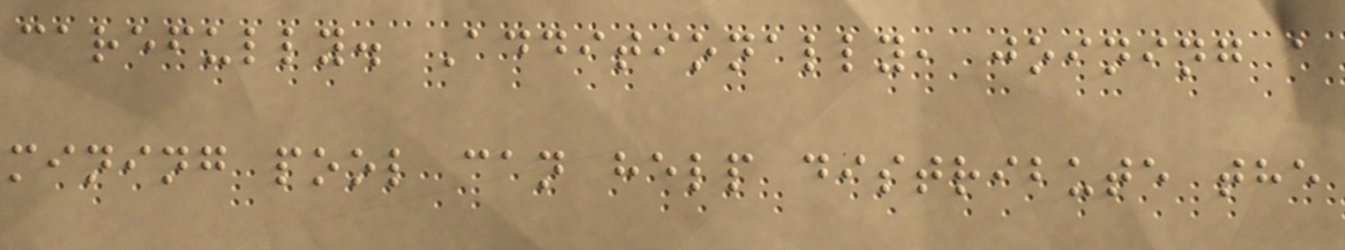carefully. Additionally, joining a
mining pool can help distribute the
